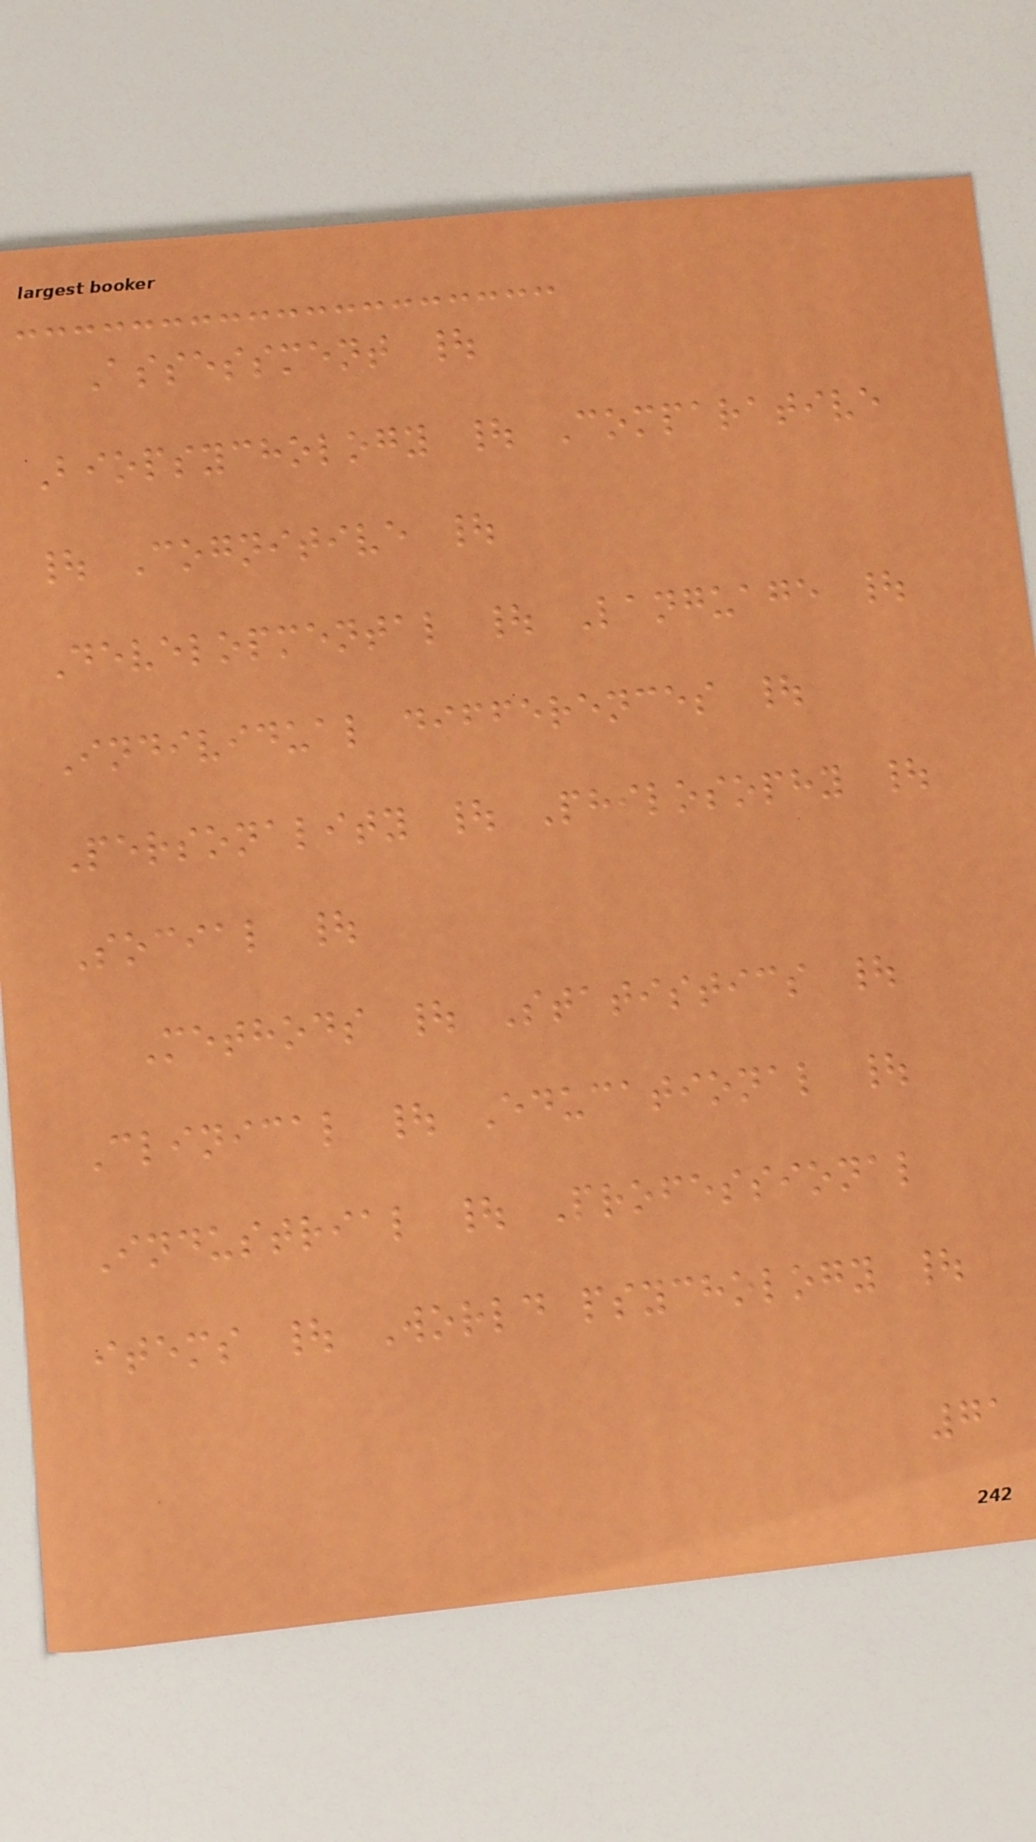Assessment |
Biopsychology | Comparative
| Cognitive |
Developmental | Language |
Individual differences |
Personality | Philosophy |
Social |
Methods | Statistics |
Clinical | Educational |
Industrial | Professional
items | World psychology |
71
